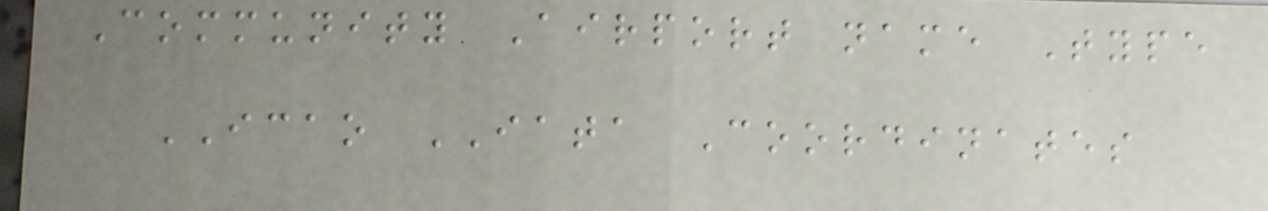Community Airport name Type
ICAO IATA Coordinates
